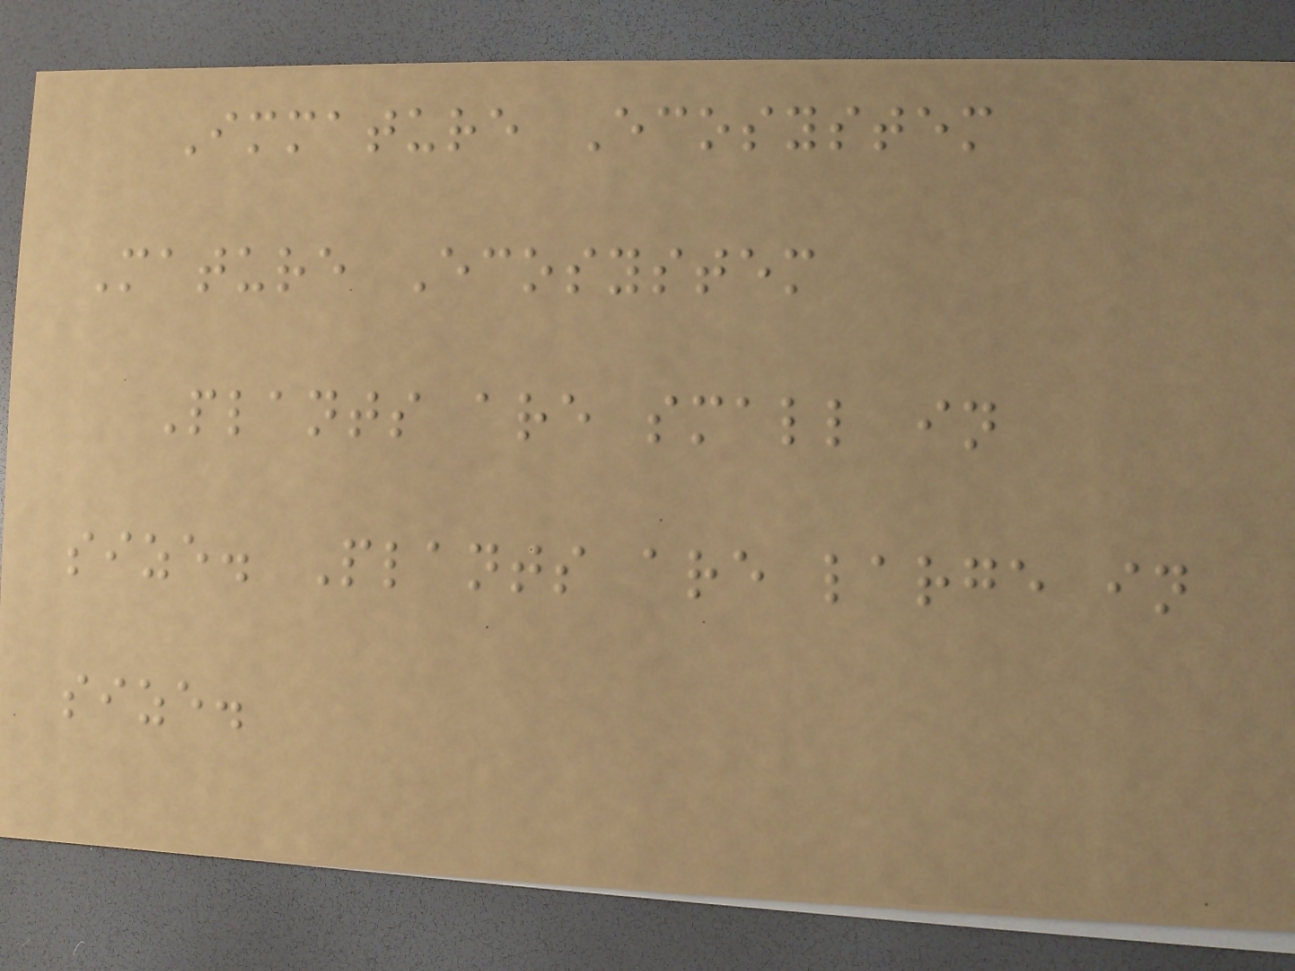Immature Ecosystem
Mature Ecosystem
Plants are small in
size. Plants are large in
size.
